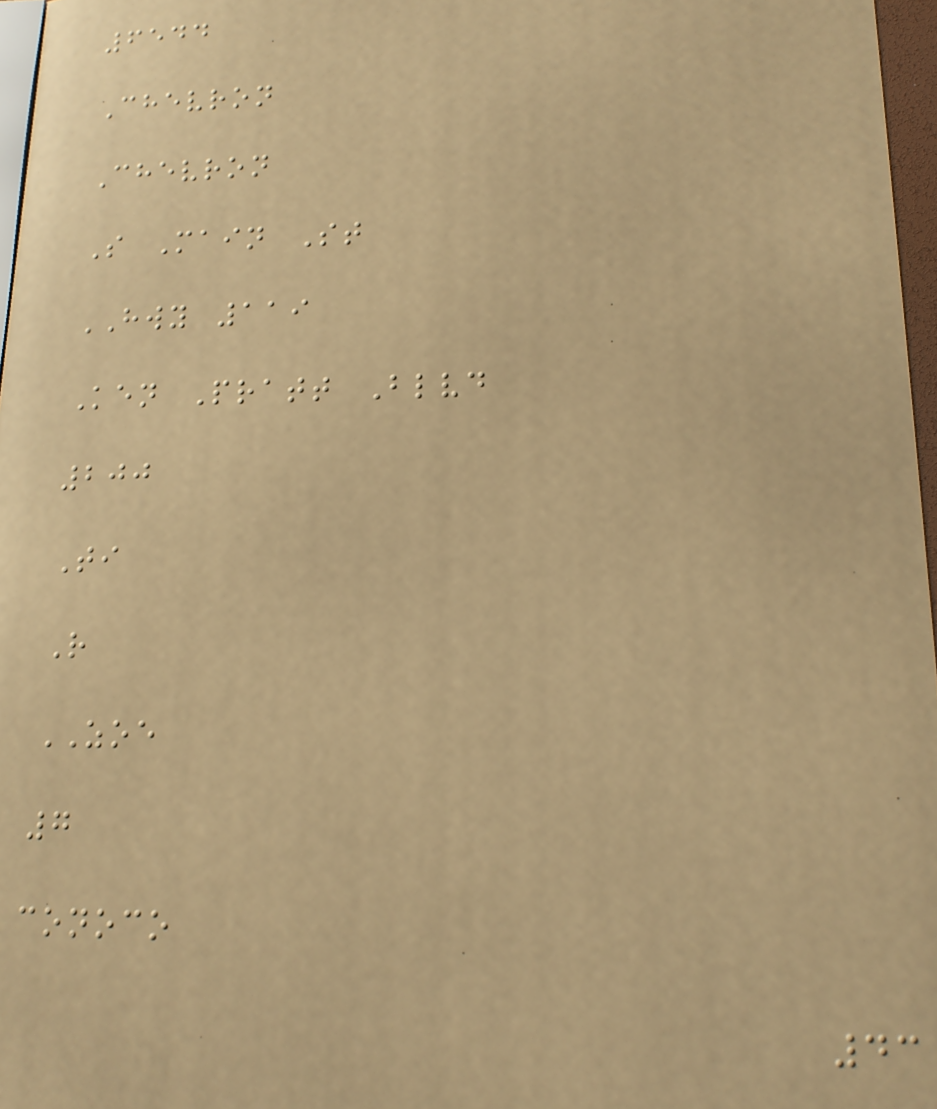6544
Chevron
Chevron
S Main St
HWY 119
Ken Pratt Blvd
200
Ti
R
ZOE
7
conoco
43
